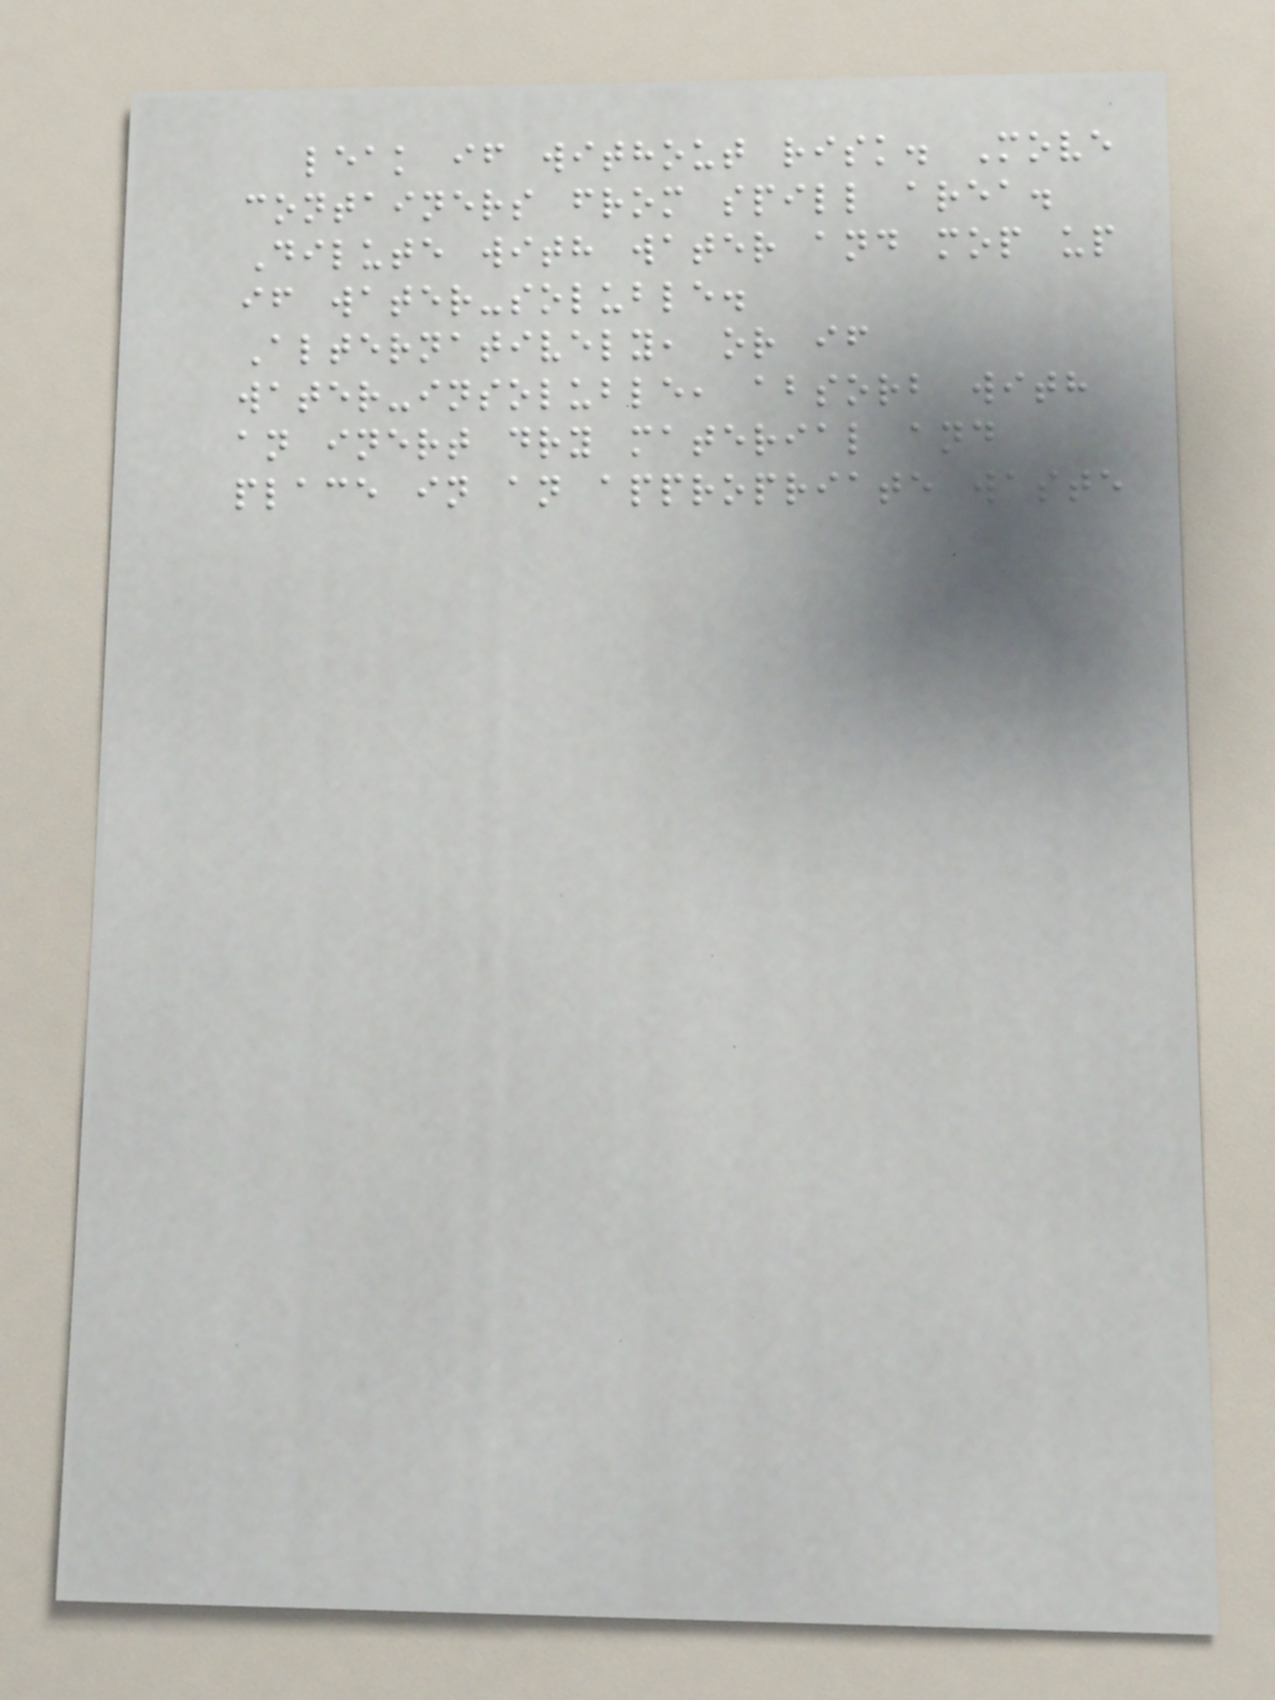leak if without risk. Move
containers from spill area.
Dilute with water and mop up
if water-soluble.
Alternatively, or if
water-insoluble, absorb with
an inert dry material and
place in an appropriate waste
